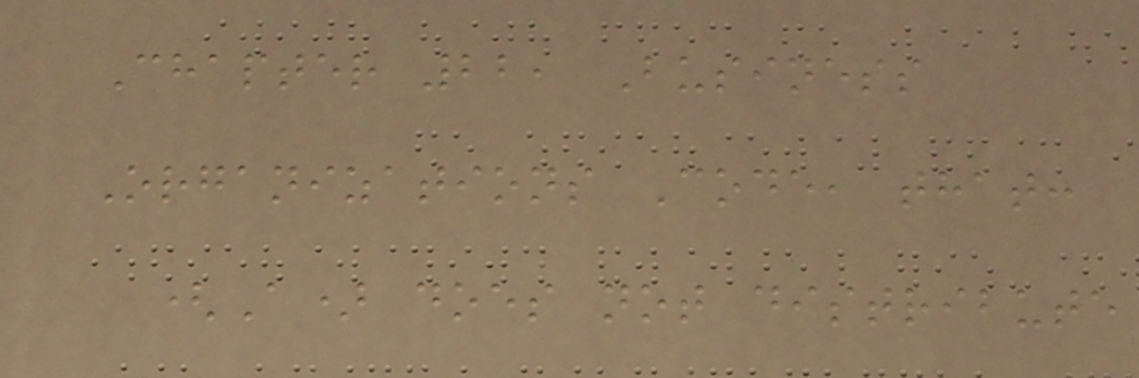Chapter 22, Business
Organizations Code, that:
(A) does not distribute
